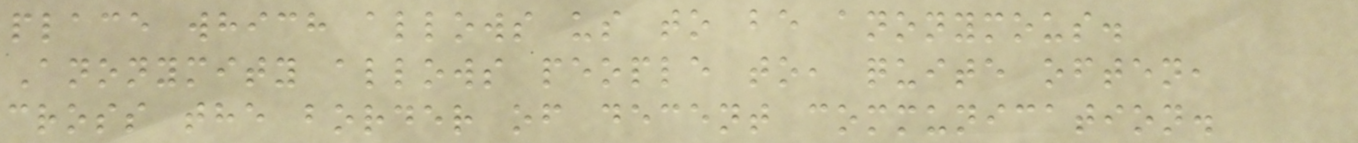place which allows us to be anonymous.
Anonymity allows people to, quite often,
cross the border of decent communication.
